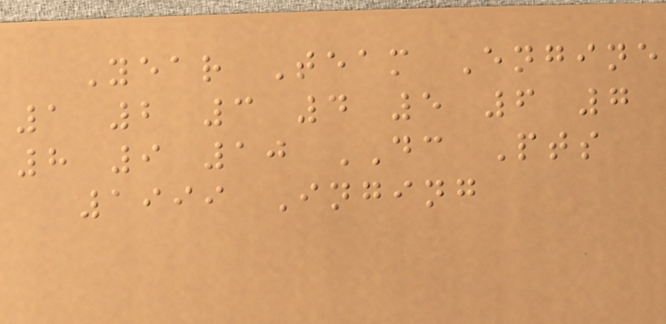Year Team Engine
1 2 3 4 5 6 7
8 9 10 DC Pts
1999 Inging
